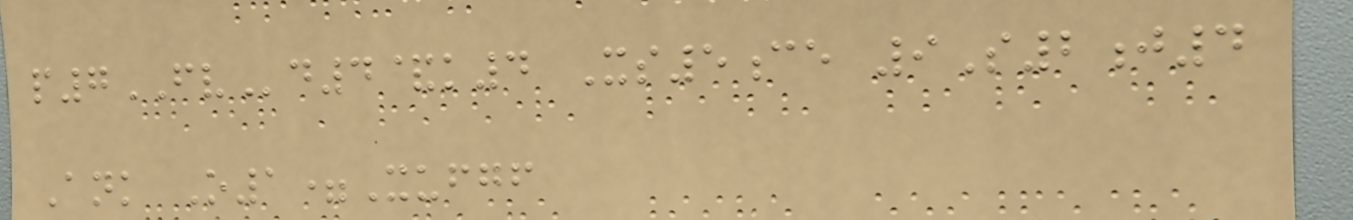p7FVd4&k4 Xs5ce 9S2j4
Ank O1=Xufgf
